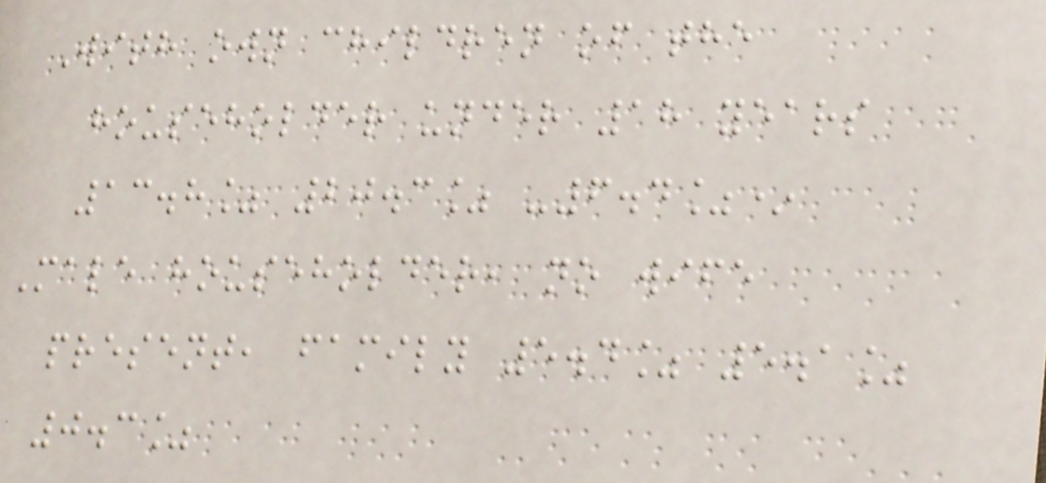With own children of the
householder under 18 years
13.8% 20.3% -6.4%*
Male householder, no wife
present, family 5.4% 5.1%
0.3%
